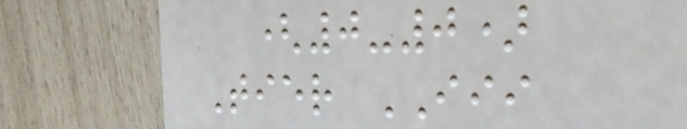(0-0)
Tier III
